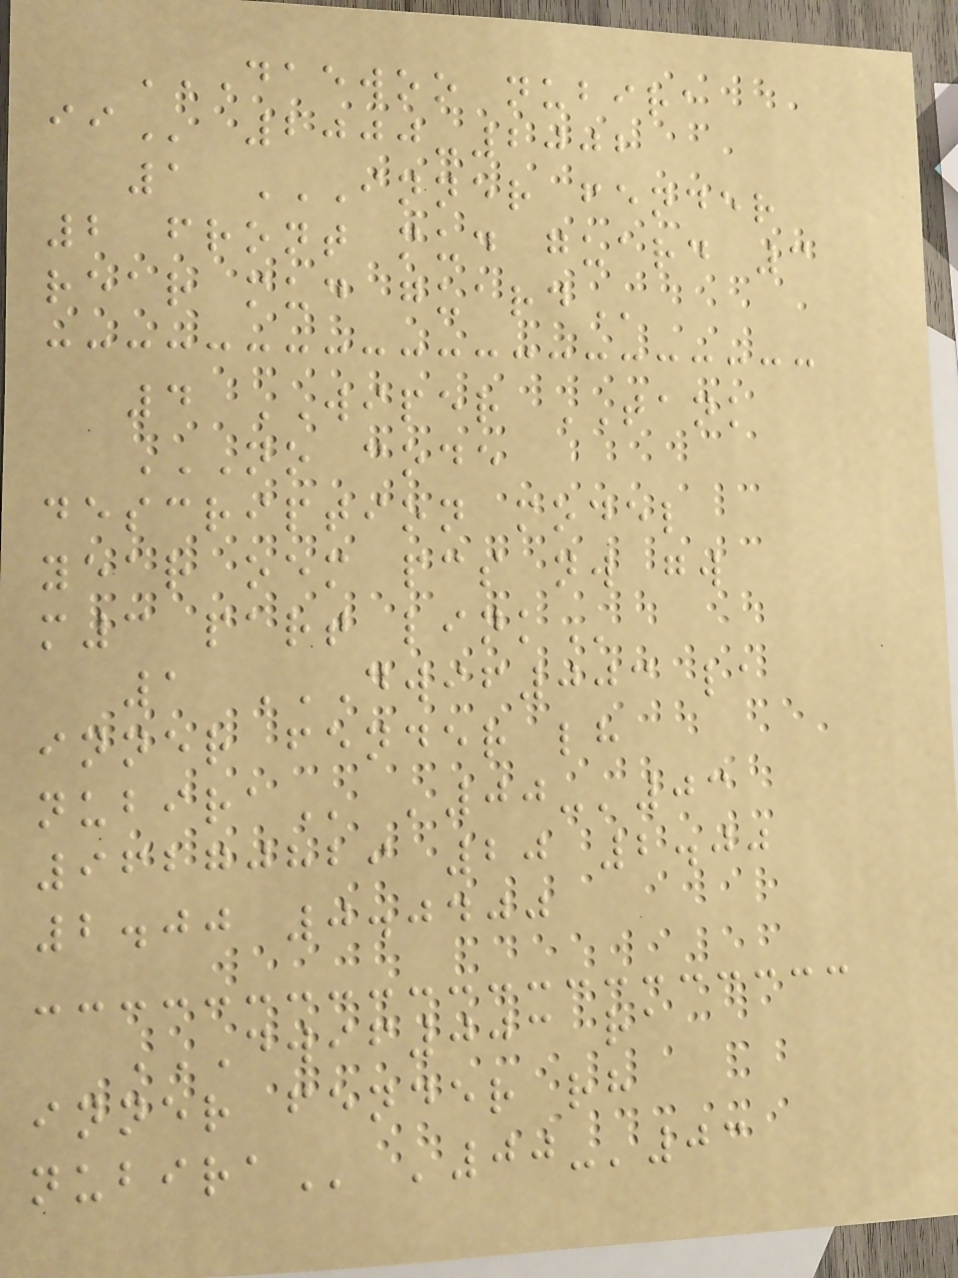DAEWOO NUBIRA
II 2000-2002
1 INNER FENDER
2 FRONT MUD GUARD 3
REAR MUD GUARD
4 WIPER TANK
NO CODE
DESCRIPTION MODEL
YEAR OEM PCS NW GW
M3 PART LINK
1 DWIF003 LA
INNER FENDER LH
NUBIRA '00-'03
96270829 20 2.00
2.00 0.0400
DWIF003 RA
INNER FENDER RH
NUBIRA '00-'03
